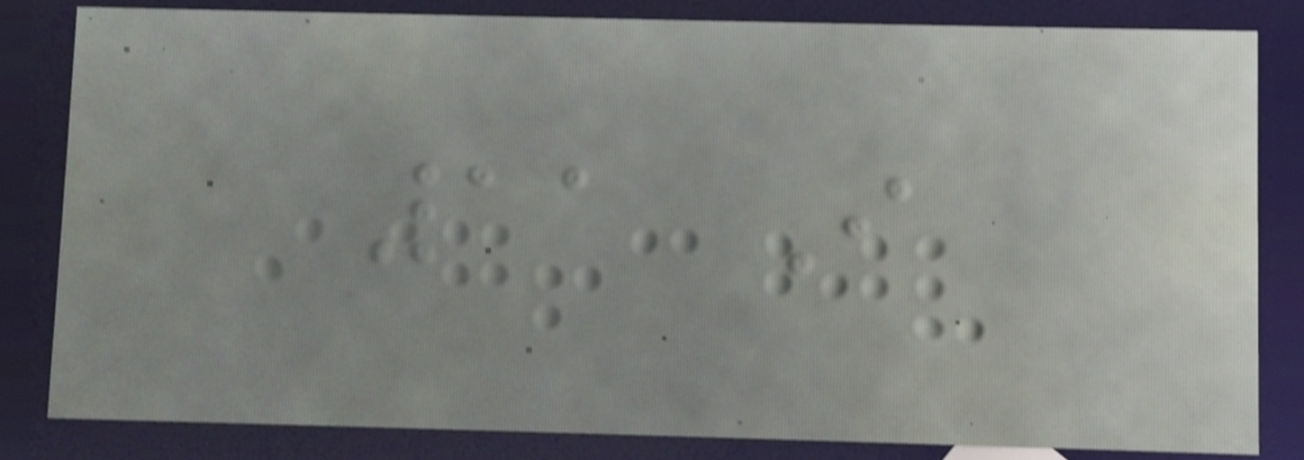11 I
